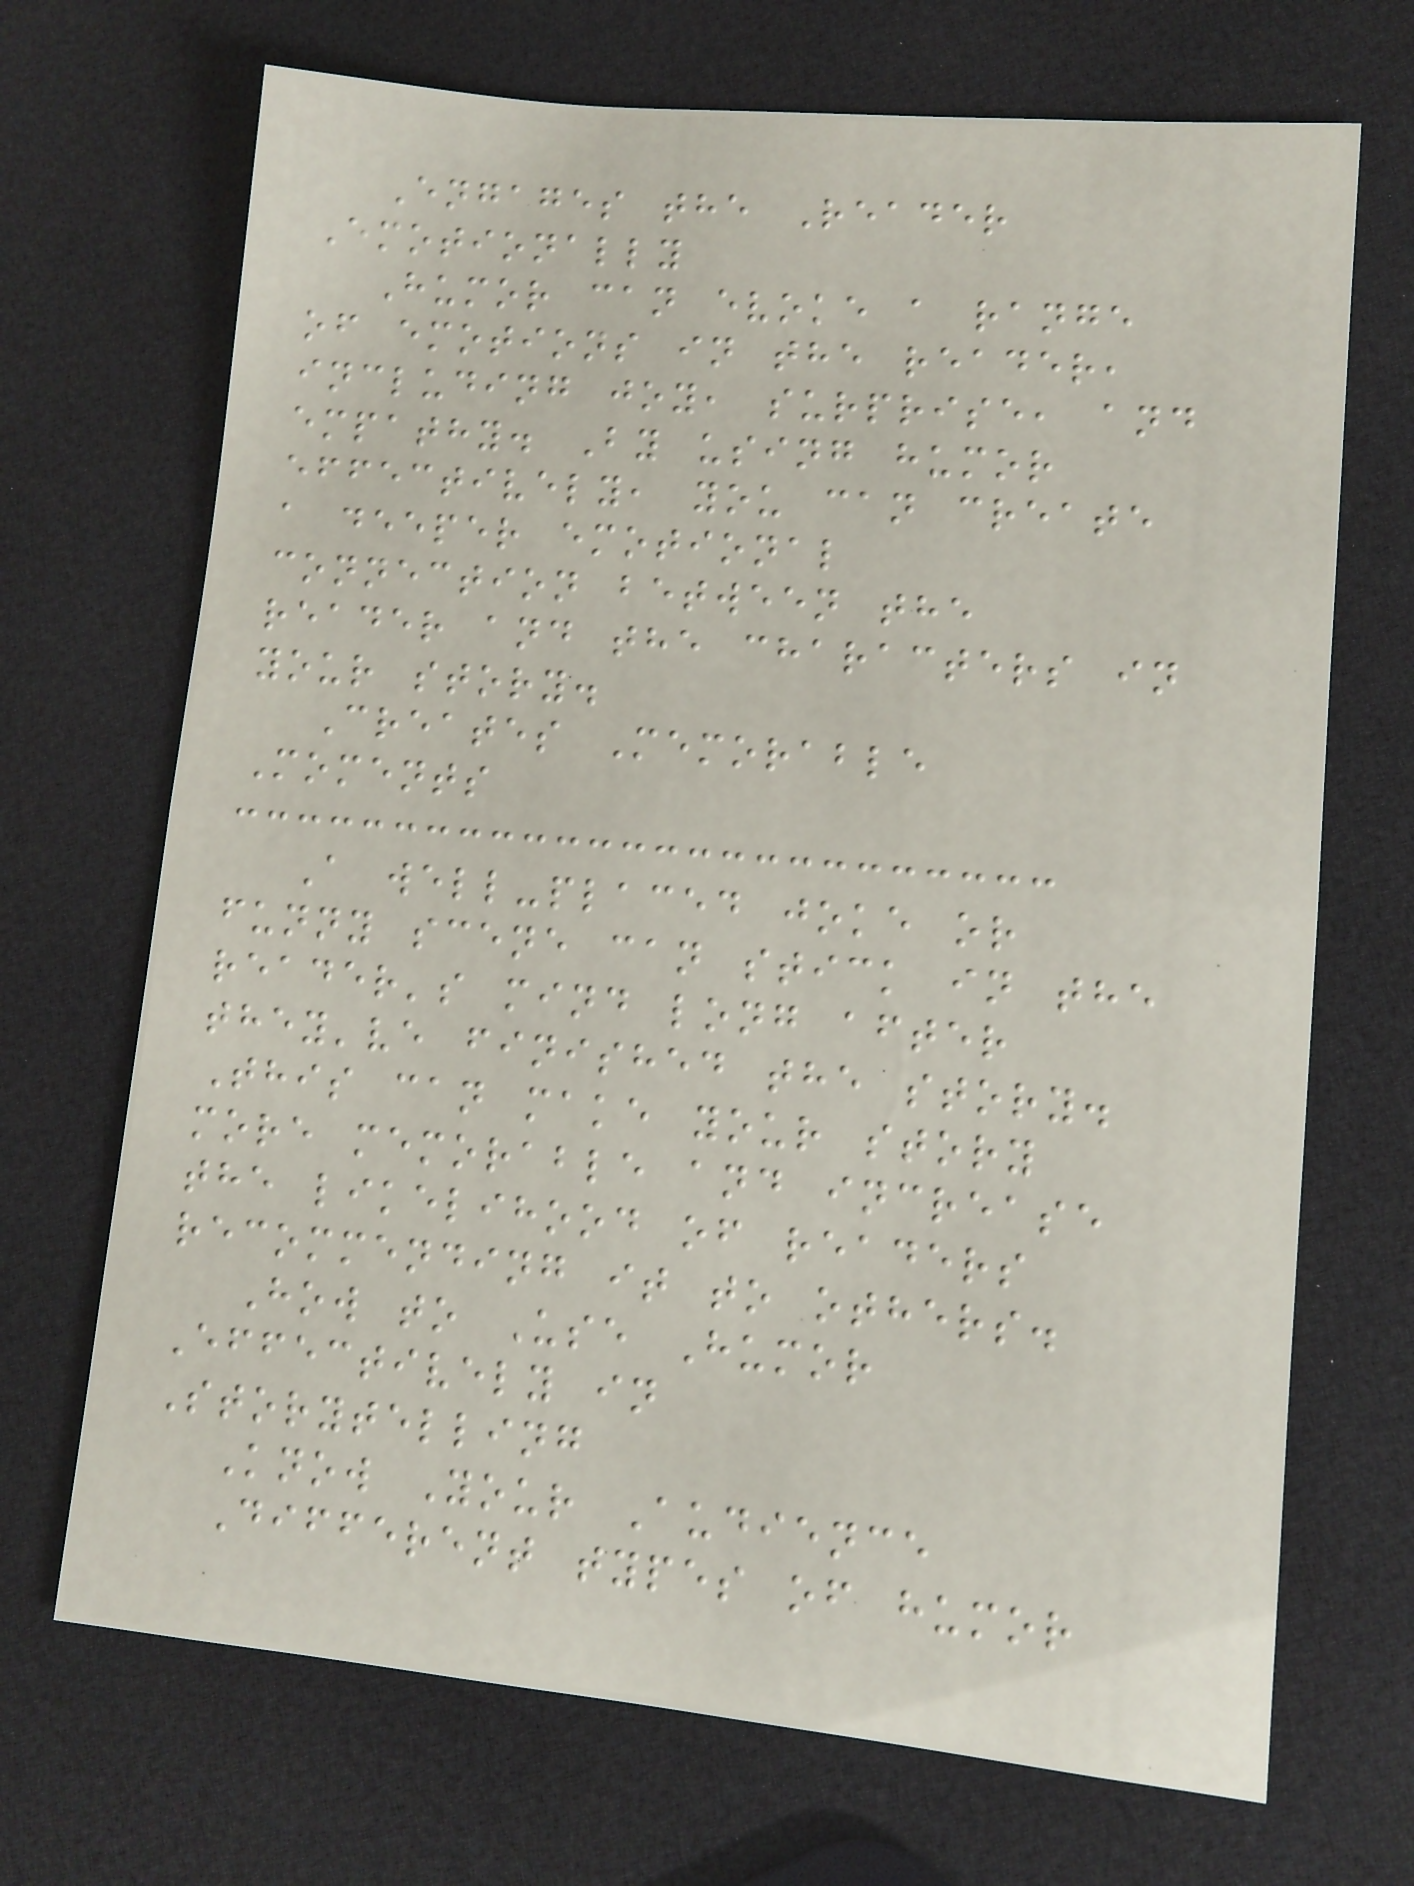Engages the Reader
Emotionally
Humor can evoke a range
of emotions in the reader,
including joy, surprise, and
empathy. By using humor
effectively, you can create
a deeper emotional
connection between the
reader and the characters in
your story.
Creates Memorable
Moments
A well-placed joke or
funny scene can stick in the
reader's mind long after
they've finished the story.
This can make your story
more memorable and increase
the likelihood of readers
recommending it to others.
How to Use Humor
Effectively in
Storytelling
Know Your Audience
Different types of humor
